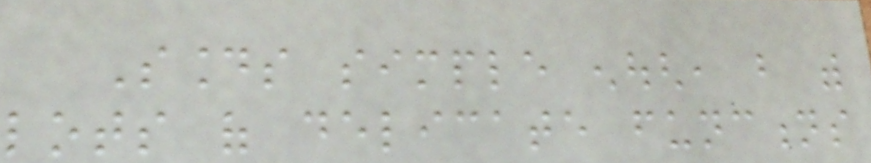Sounds simple enough, but with
lots of delicate functions
